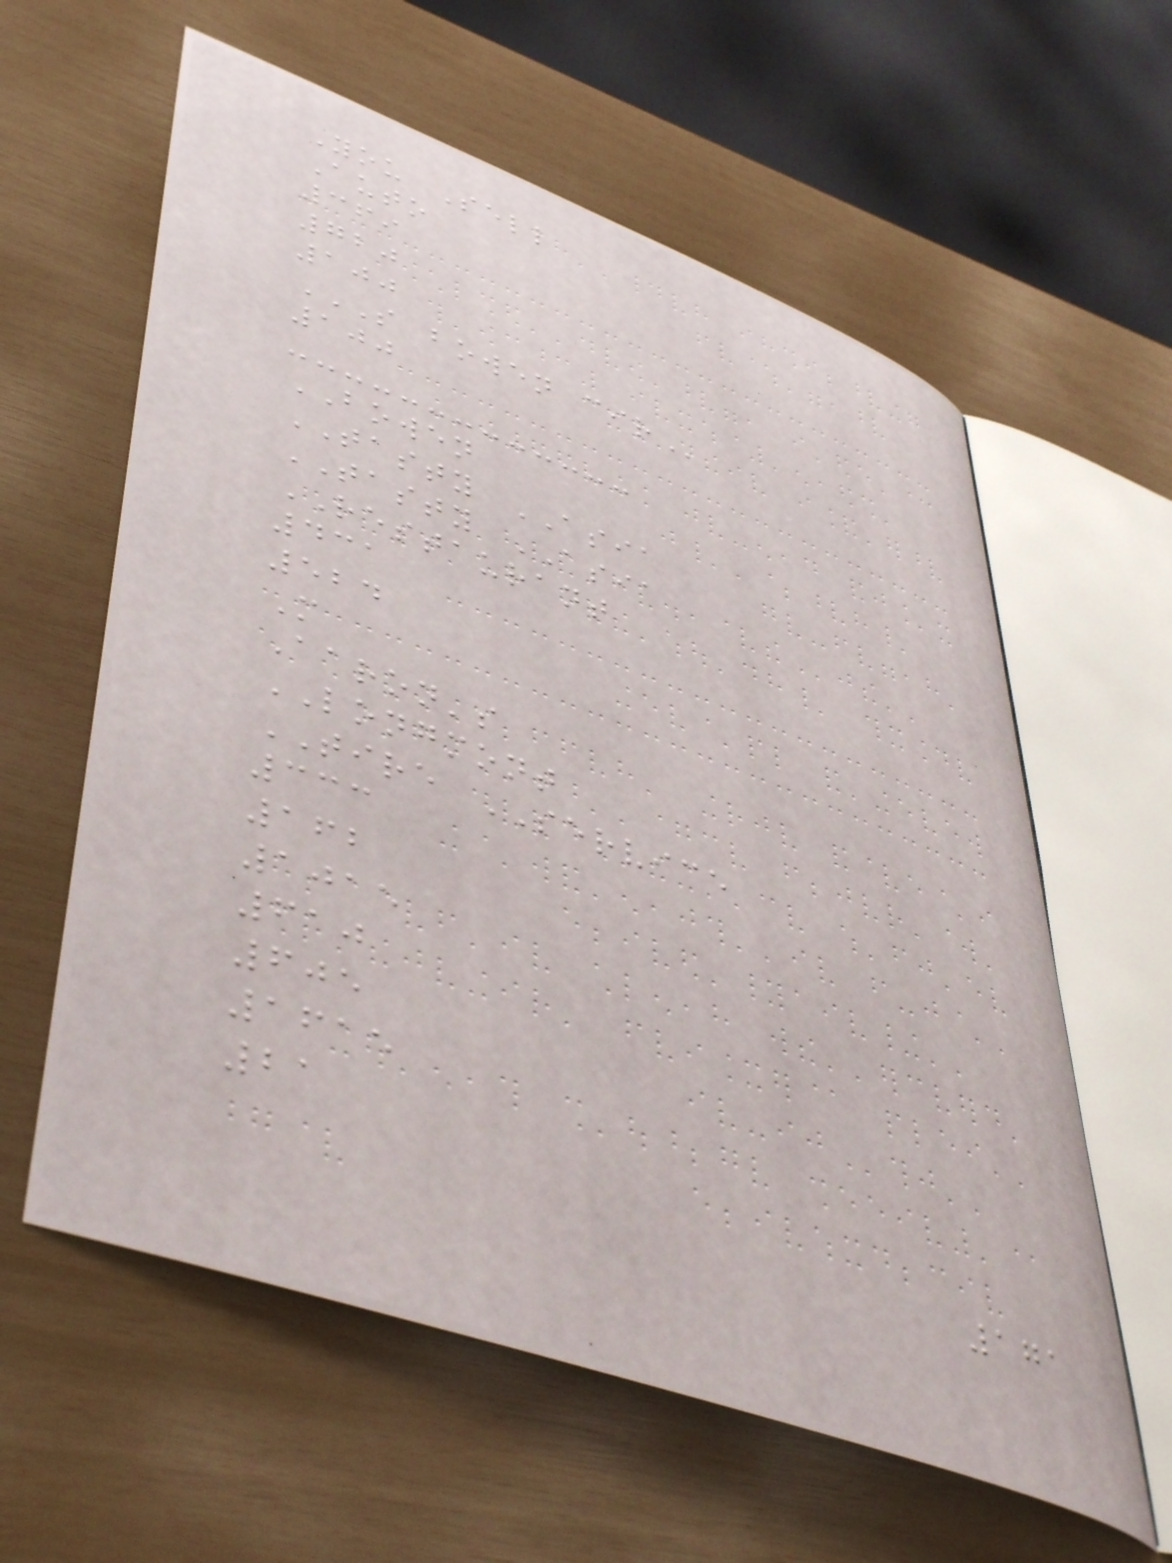You Sell
Auto
369
720
100
S BOWEN CIR
100
BOWEN
TASTY ASIA
TASTY ASIA
RESTAURANT
431
524
M
Aaron's
LONGMONT
TIRE SERVICE
333
162
1015
610
605
1615
21
171
